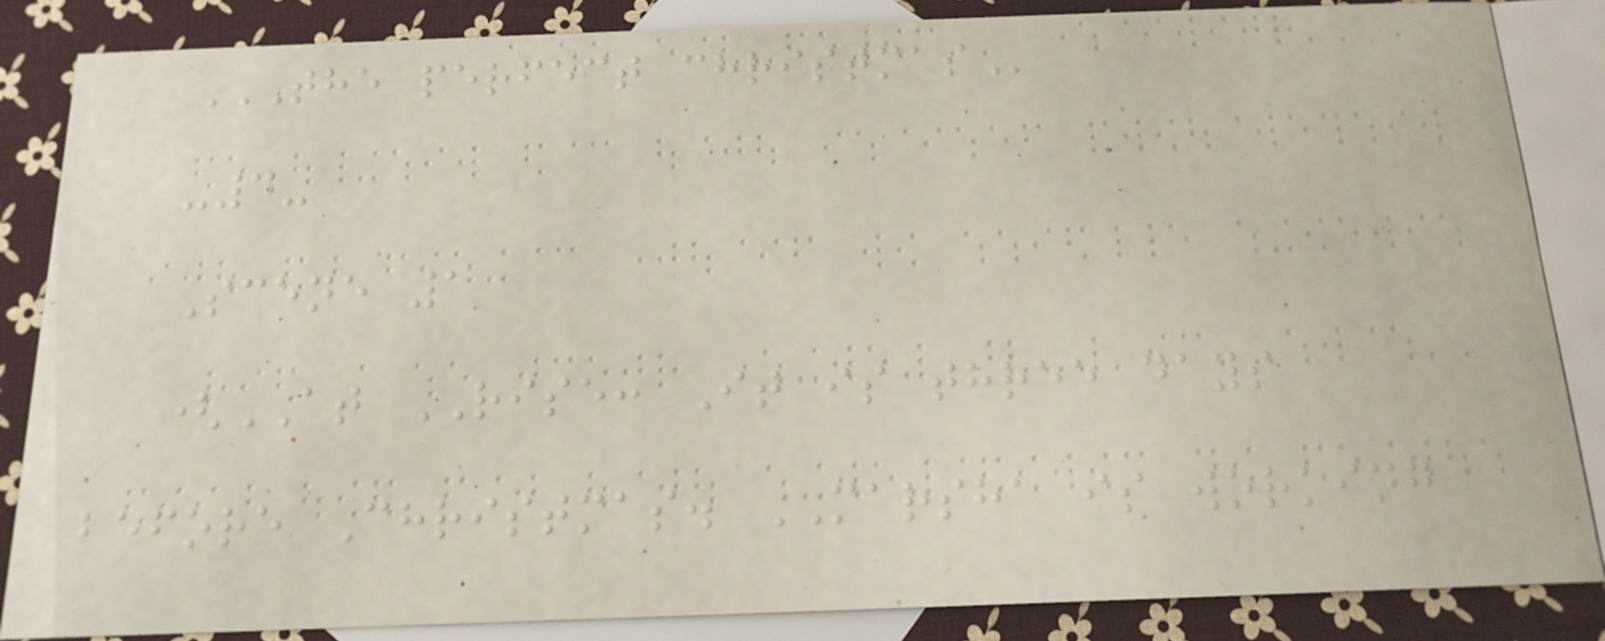THE PERFECT CHRISTMAS
-4-
Scene 1
(AT RISE: It is three days
before Christmas. MARSHA is working
